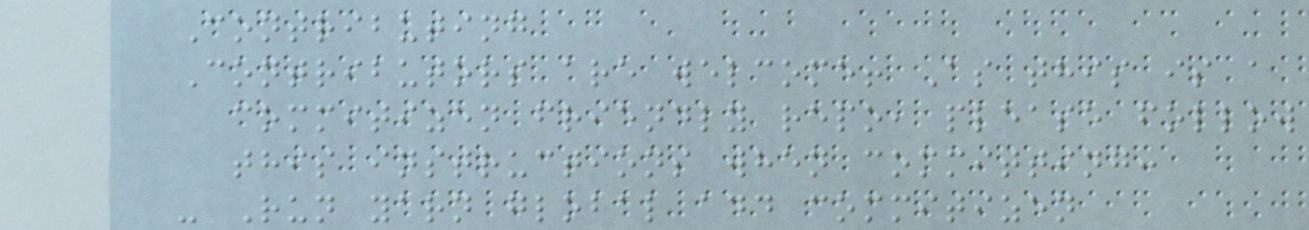Contributing
Contributors are welcome! As this is a
commitizen friendly repo, please follow
this instructions when committing:
- Run yarn global add commitizen
